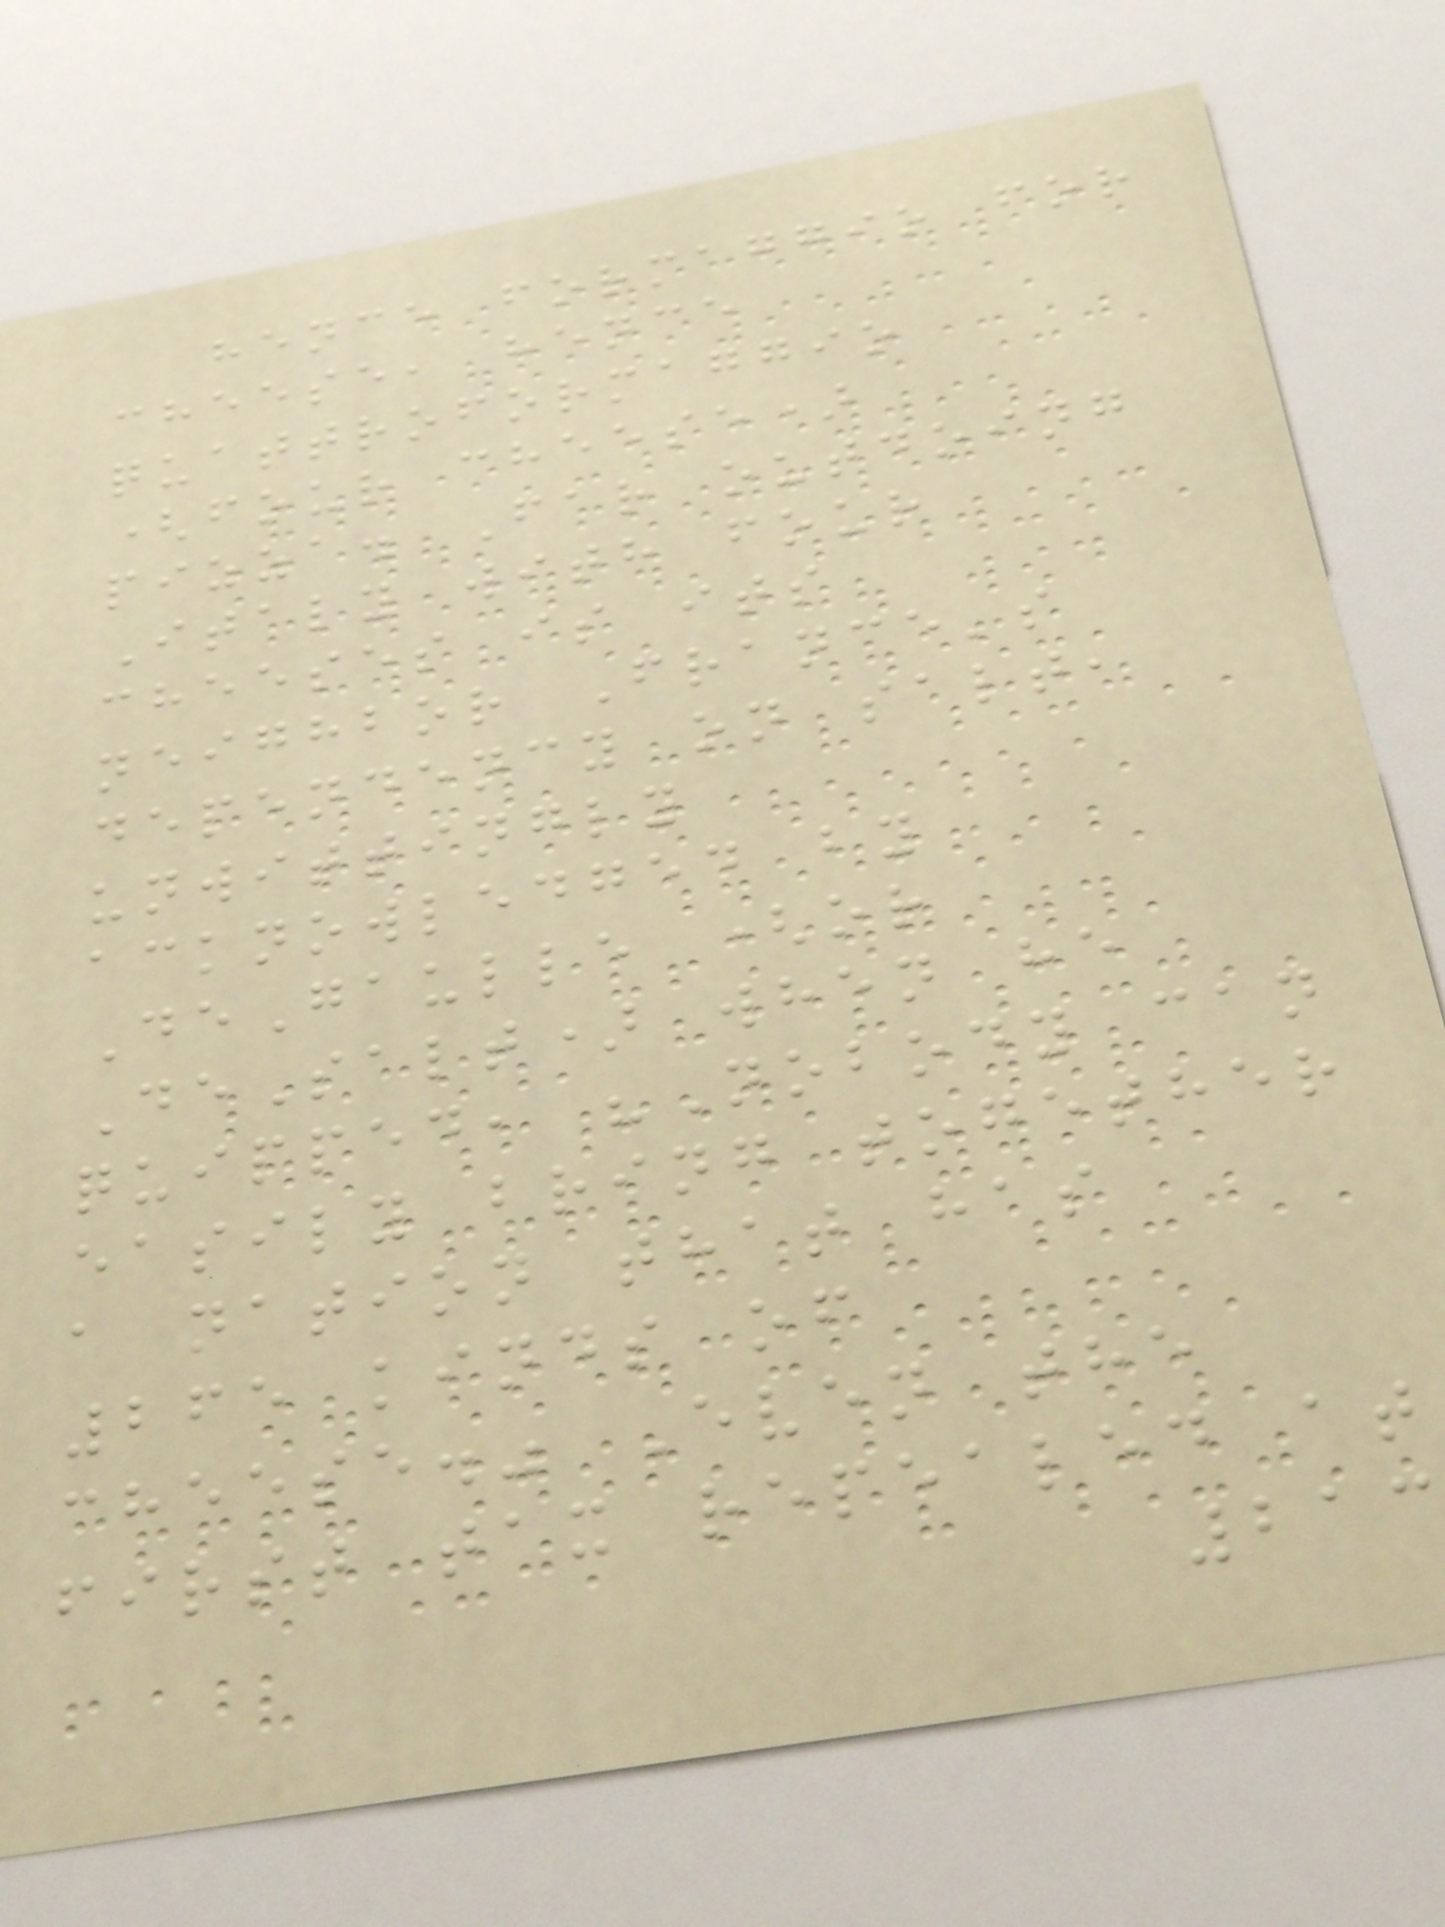hence formaggio for
cheese, hence
quattroformaggio
(four cheese)
pizza. Far outdoing
Italy with four
cheeses is its
neighbor France's
dependency on salt,
unwittingly
acknowledged by
DeGaulle (or
DeSalt) when he
quipped, "Nobody can
easily bring together
a nation that has
265 kinds of
cheese." Even the
first tax repealed at
213
